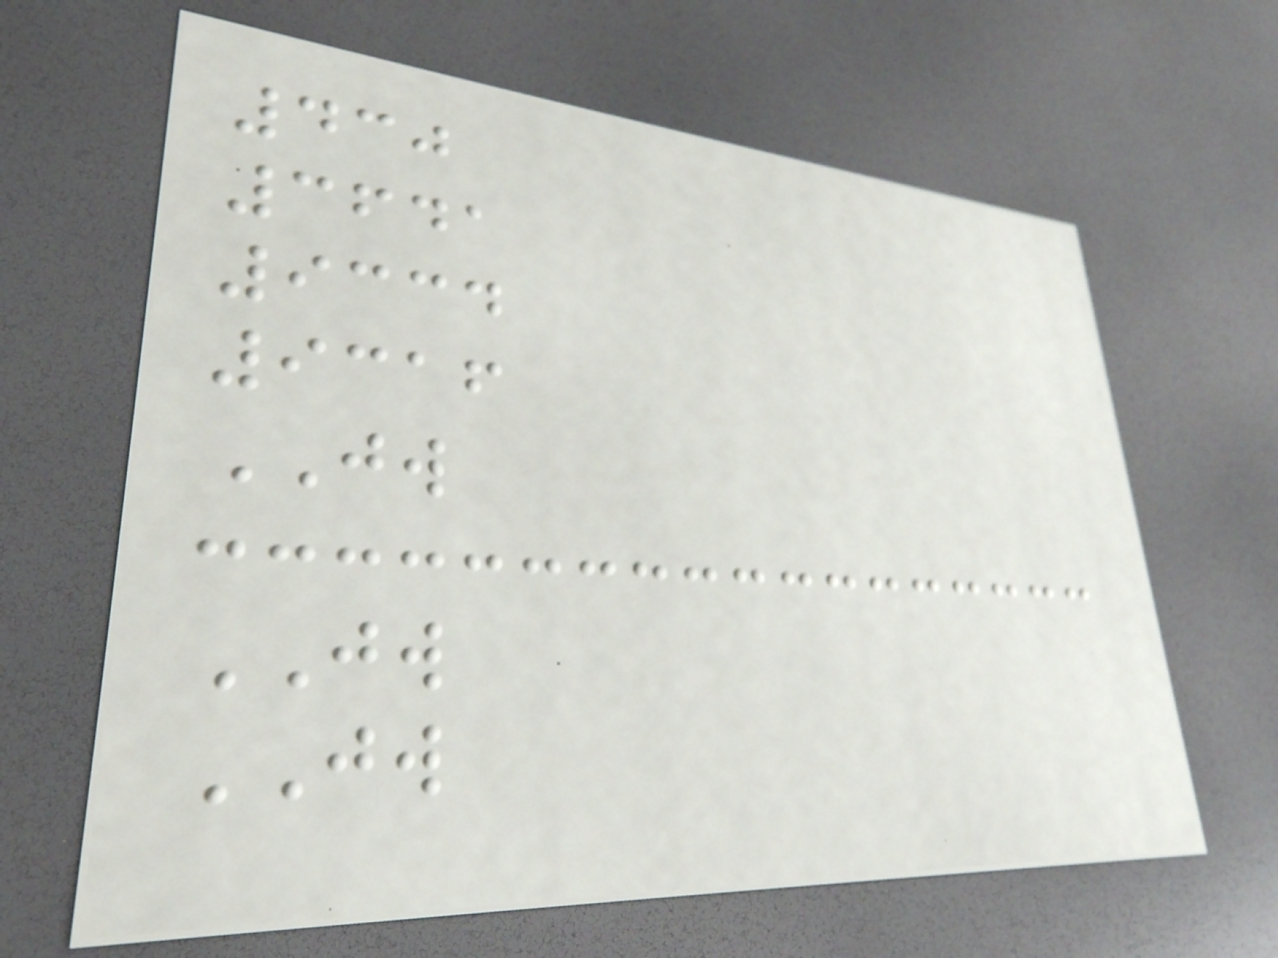430
3641
9334
9316
JW
JW
JW
